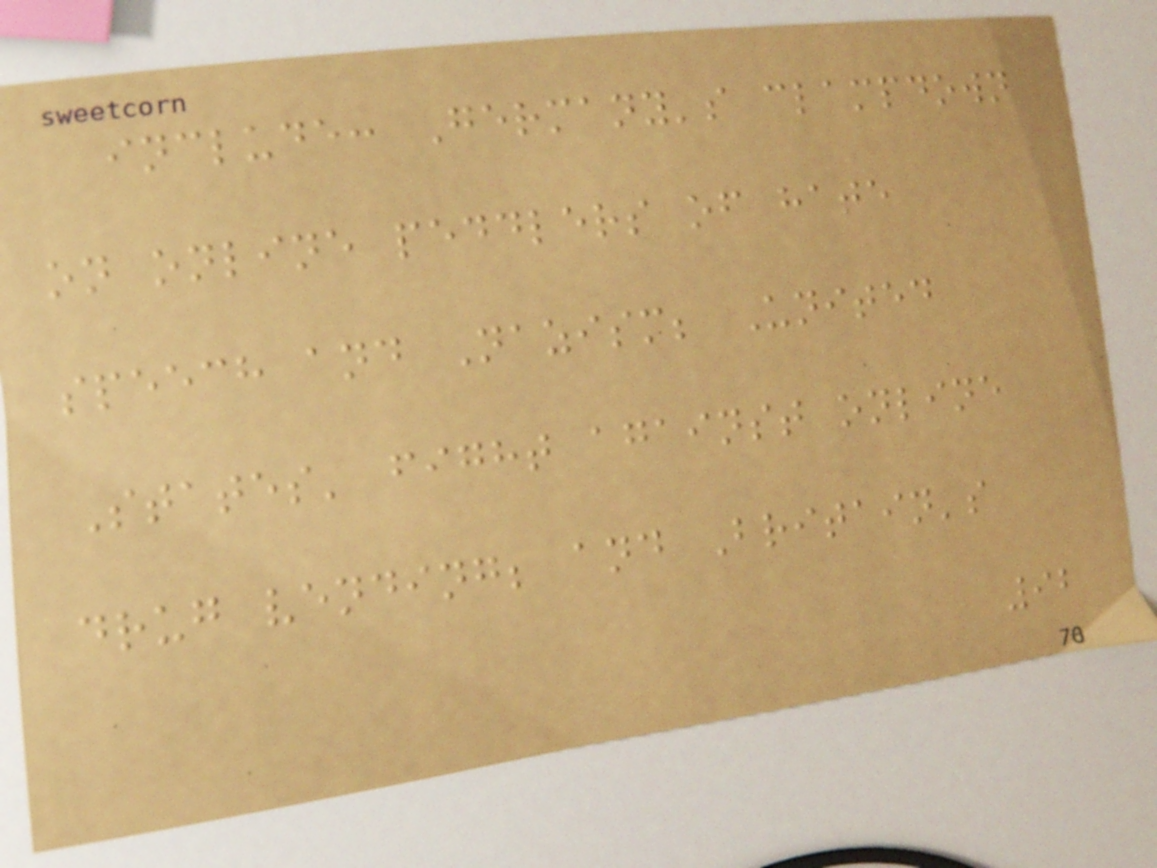include: Germany's clampdown
on online peddlers of hate
speech and Nazism; United
States' fight against online
drug vending; and Britain's
92
